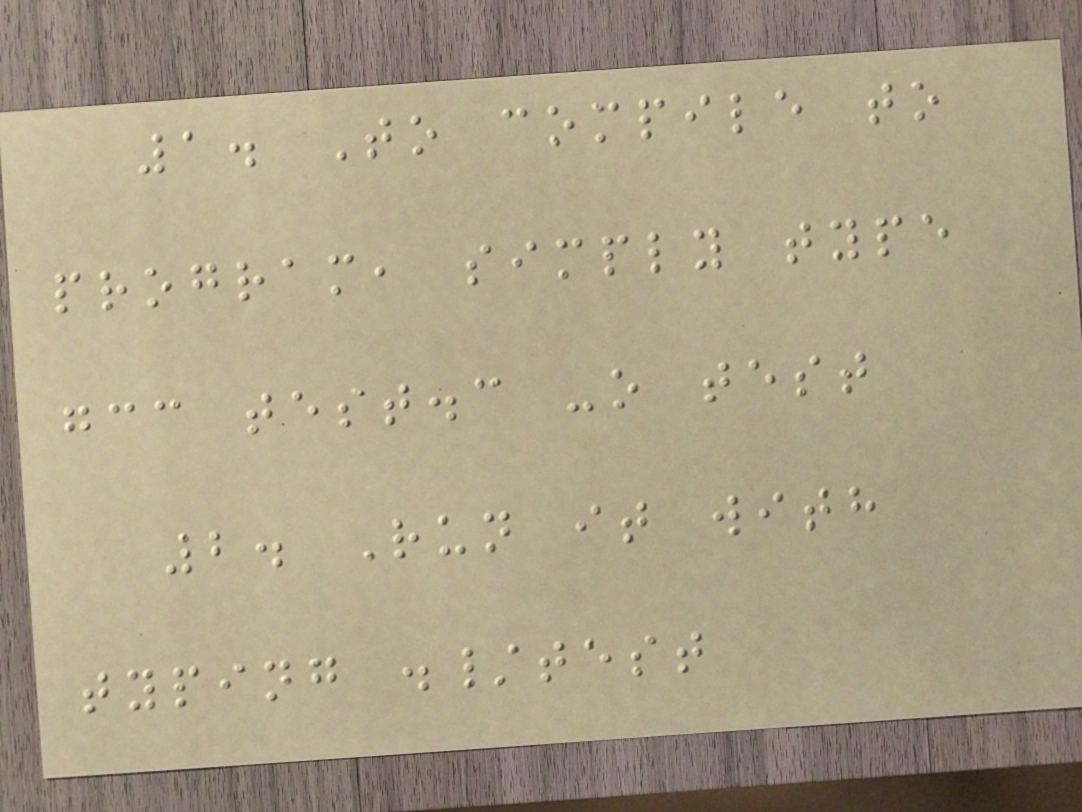1. To compile to
program, simply type
gcc test.c -o test
2. Run it with
typing ./test
